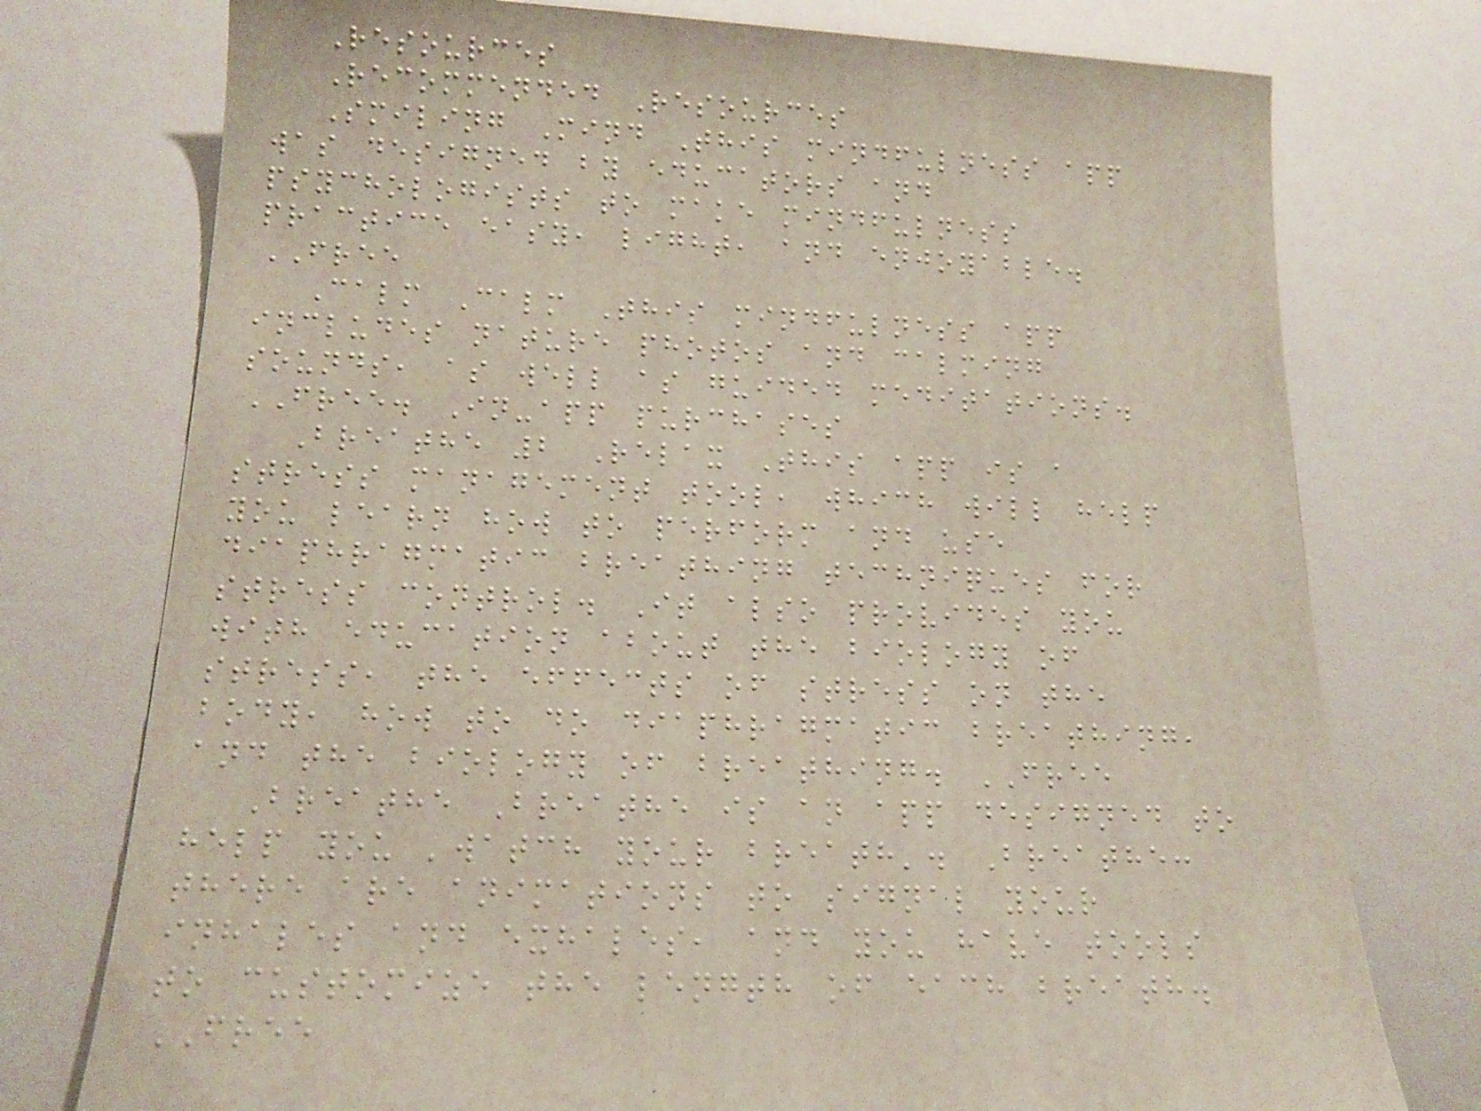Resources
Recommended Resources
Smiling Mind This mindfulness app
was designed by educators and
psychologists to make mindfulness
practice easy, light, and enjoyable.
FREE
Calm Calm This mindfulness app
includes nature photos and calming
sounds, as well as guided meditations.
FREE. In-app purchases
Breathe 2 Relax This app is a
stress management tool, which will help
you learn how to perform and use
diaphragmatic breathing techniques for
stress control. It also provides you
with education about the biology of
stress, the effects of stress on the
body, how to do diaphragmatic breathing,
and the biology of breathing. FREE
Breathe Breathe is an app designed to
help you 'watch your breath'. Breathe:
there are animations to signal your
inhales and exhales, and you have tools
to customize the length of each breath.
FREE
